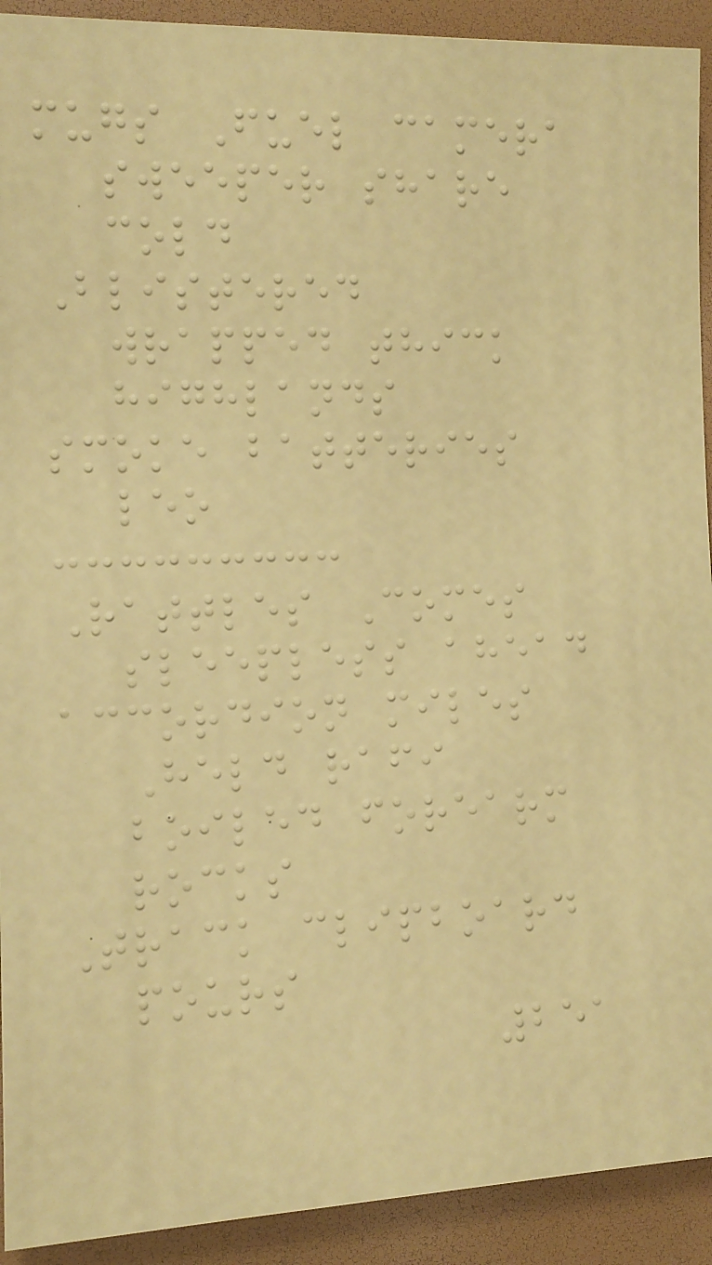mugs Fuel camera
sweeper share
cold
Blistered
wrapped thick
highlands
smoke batteries
leo
Rattles Comes
sleepless ahead
accordion miles
Held rafi
boiled forearm
rocks
Track clipboard
pours
251
